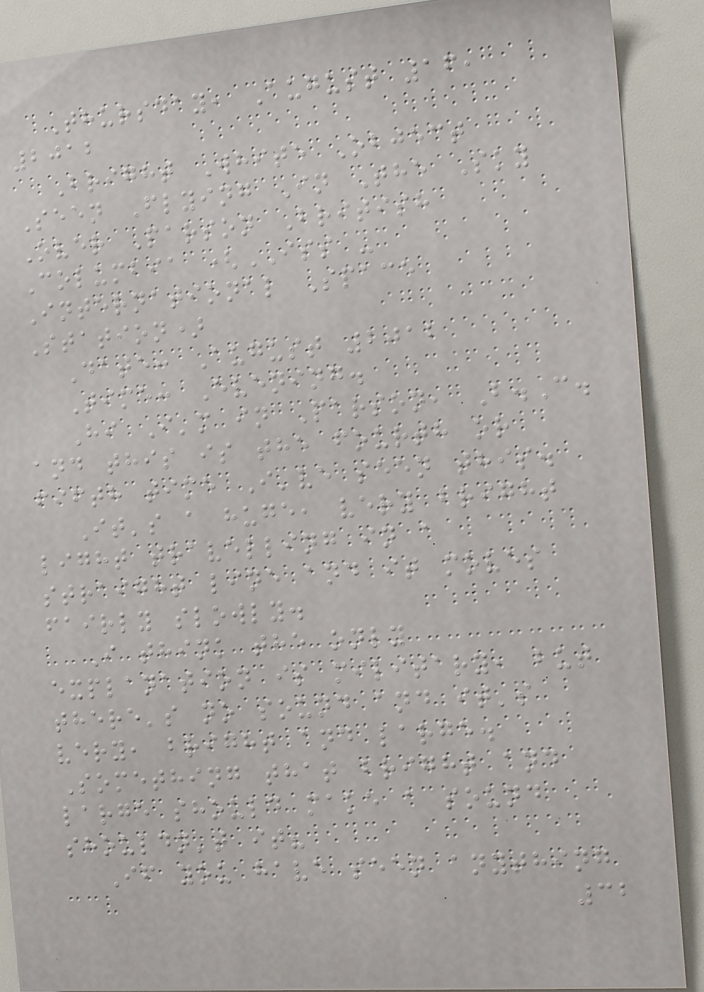Thursday, August 16,
2012
Bright White Object
Seen Flying In The Sky
Over Parson British
Columbia (ISS -
International Space
Station)
Date: August 2012
Time: Evening.
Hi I'm in Parson, B.C.
and this is the fourth or
fifth time I've seen this.
It's a huge, very bright
light travelling in a
straight line and it moves
fairly slowly.
I think the only
explanation is military, but
there's no sound and it's
very, bright and large.
Something that bright and
large should make a sound
shouldn't it?
If you have seen anything
32
